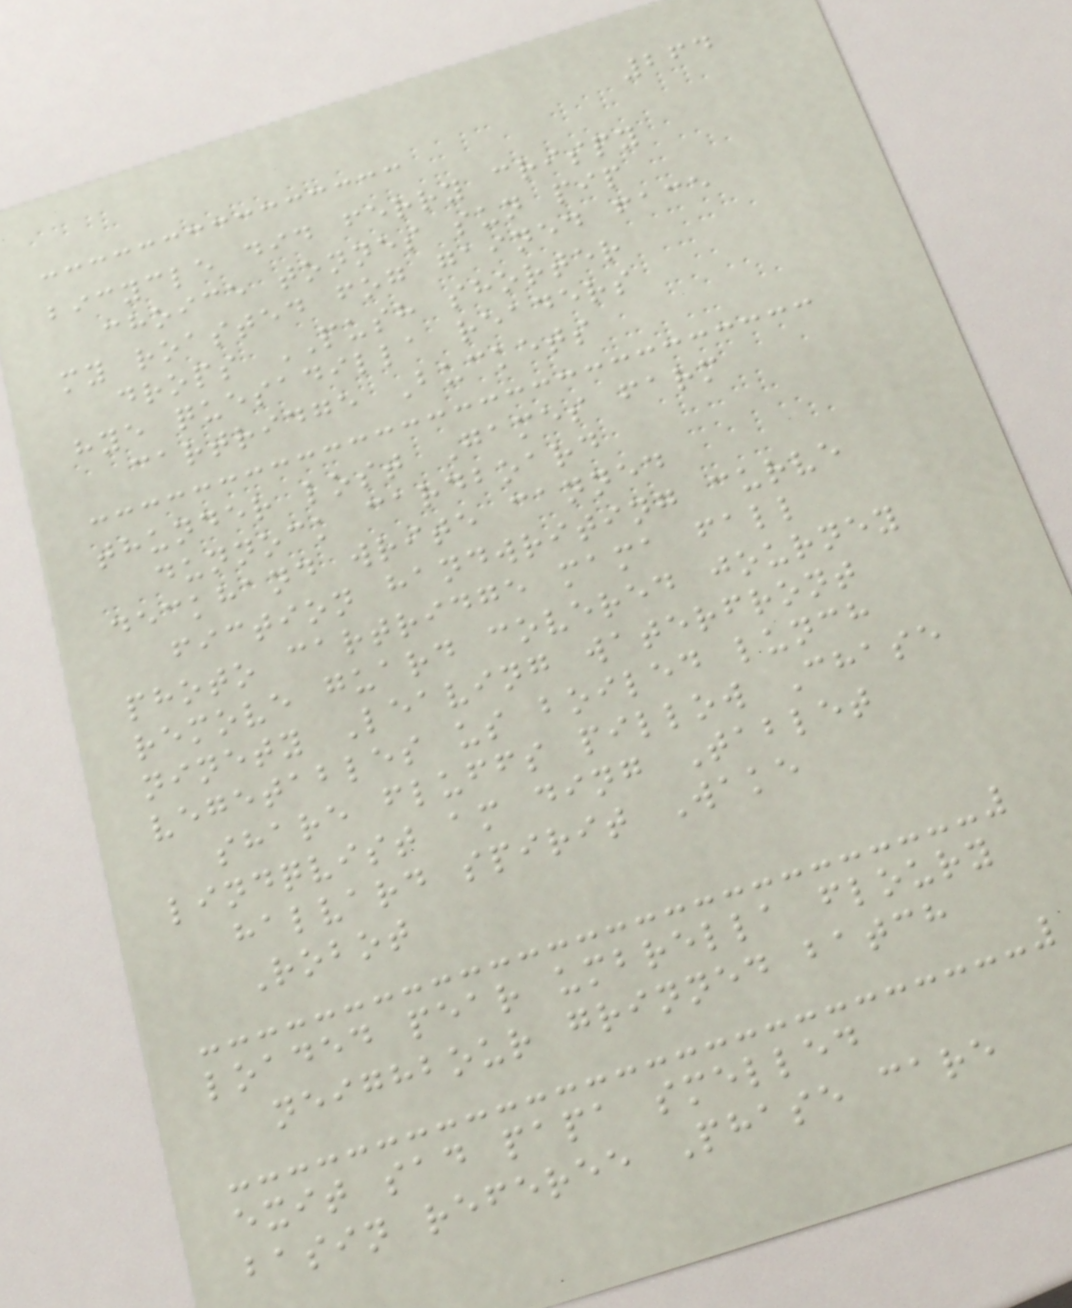264
bicycle did ferry crispy
choice tonnes sun pip
my roasted fog gained face
drops PUSH shorter
hye quesadilla readers
cartridge Buckets
thunder lost Games farm
dunnock cardboard
deckhand write canned
fiction handwriting curve
photo cartridge mama fall
remove guard covered journey
ninety Leaving waterfront
vegetables us boiled lunch
share fluffs pillow Chase
lindqvist am ding Tablet
halvard spirit Wake
Robot
loaded pear umbrella floury
neighbour grinned batch
exit sad papa smelled
basin referee Phase care
